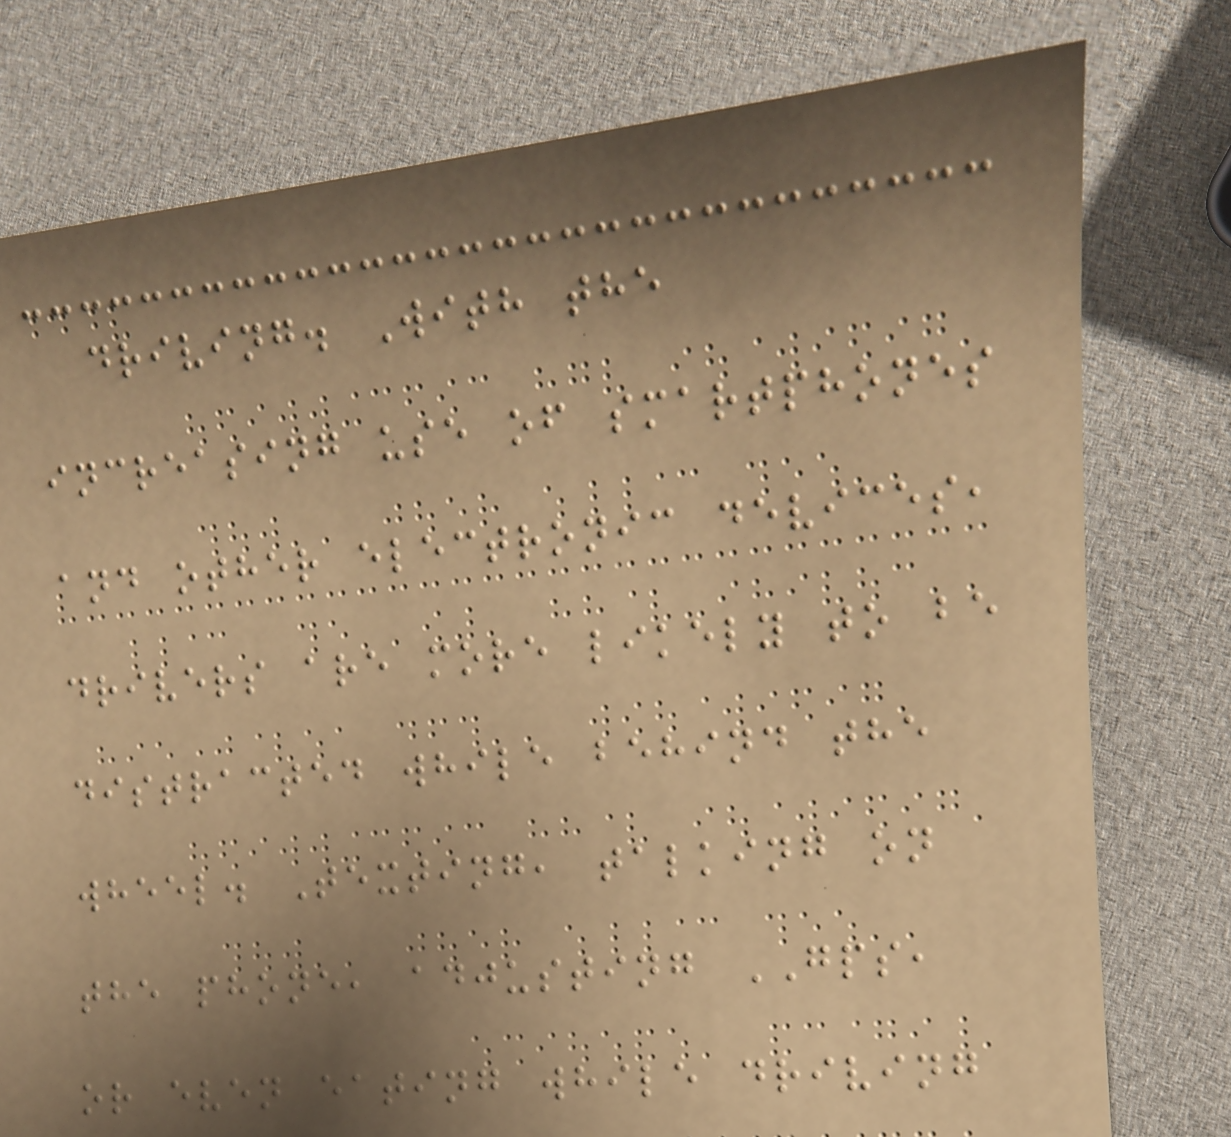driving. With the
increasing use of smartphones
and other electronic devices,
drivers are more likely to be
distracted while behind the
wheel. Texting, talking on
the phone, adjusting GPS,
or even eating while driving
